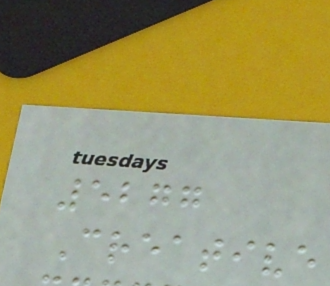5277
Creative
